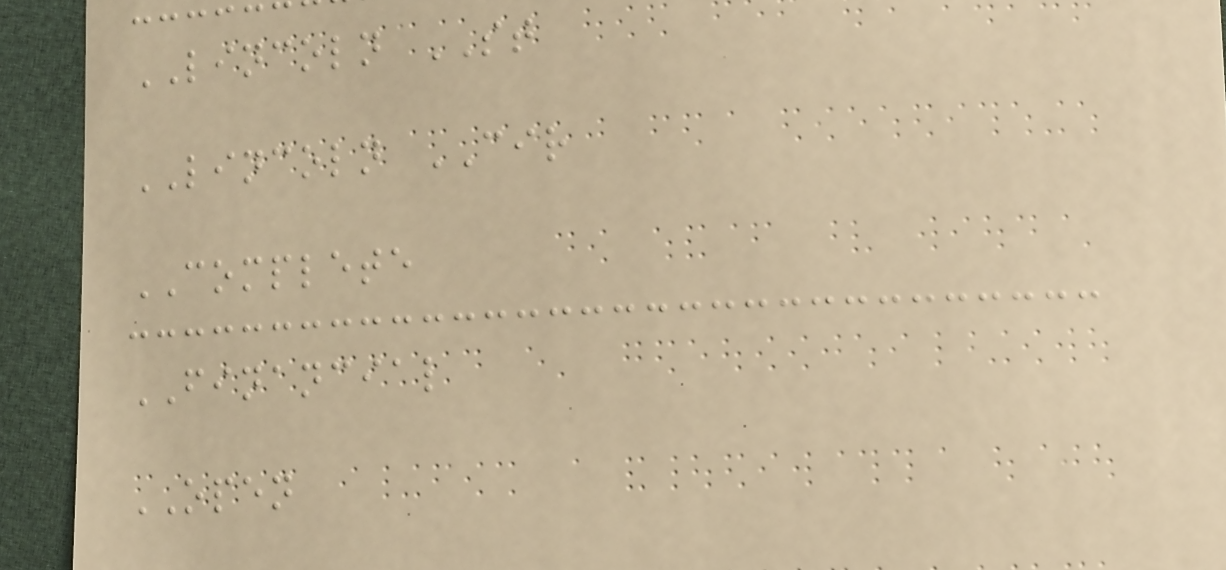LINCOLN ST
LINCOLN CIR
COMPLETE
FINANCIAL
OPEN
